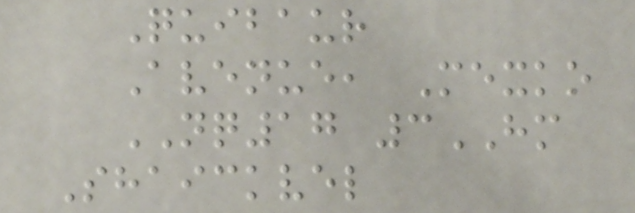Quibaur
Avenue, Mexko
NQ17 3HM
Shaickvel
